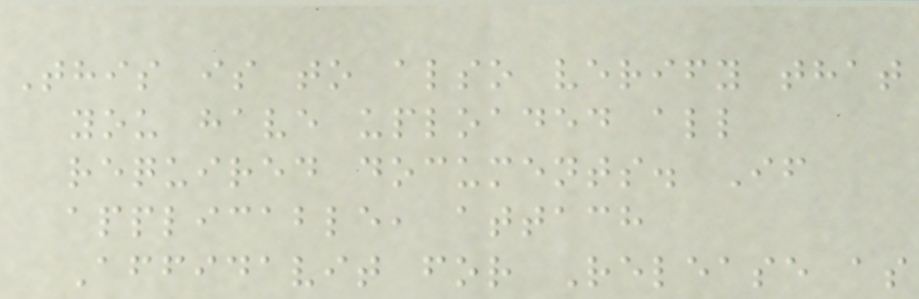This is to also verify that
you have uploaded all
required documents. If
applicable, attach
Affidavit for Release as
